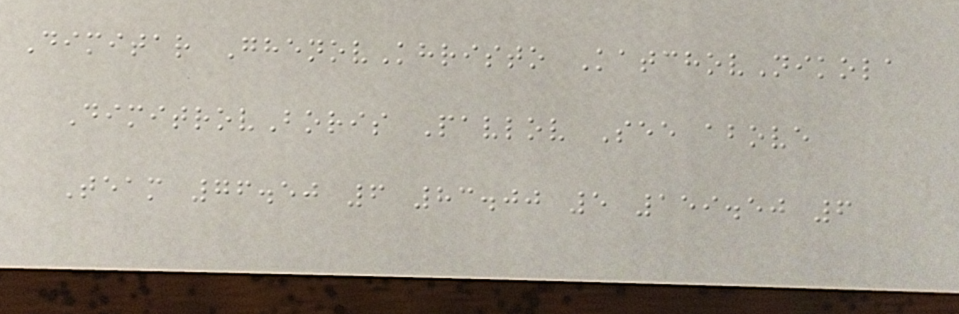Dimitar GhenovKhristo KatchovNikola
DimitrovBoris Pavlov See above
Team 76.50 6 83.00 5 159.50 6
